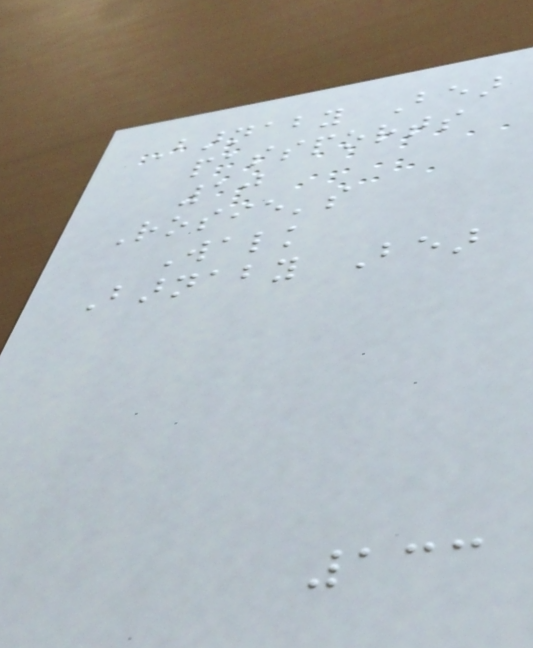Barnaby Bear
passports
10
Rosie's
Walk
Barnaby Bear
133
